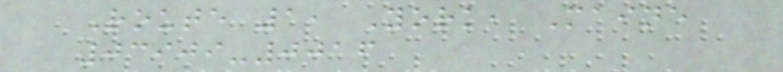Route 1, York, Maine
03909-0016
